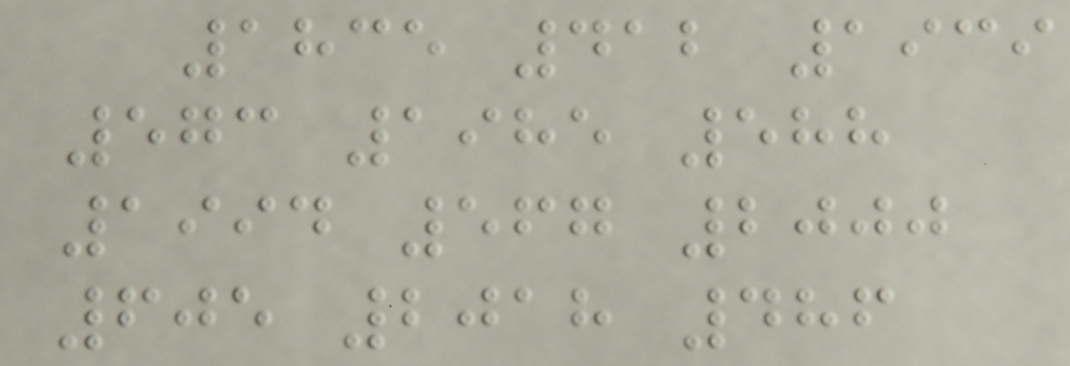1835 412 1939
573 1985 588
1994 567 2000
605 2018 486
